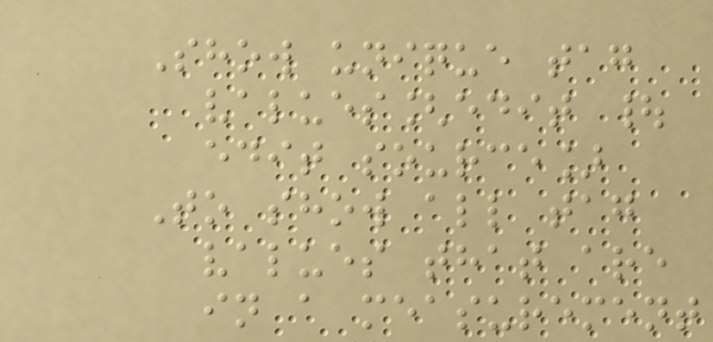Show unique tag
values[edit |
edit source]
To show all tag
values that are
in a measurement
